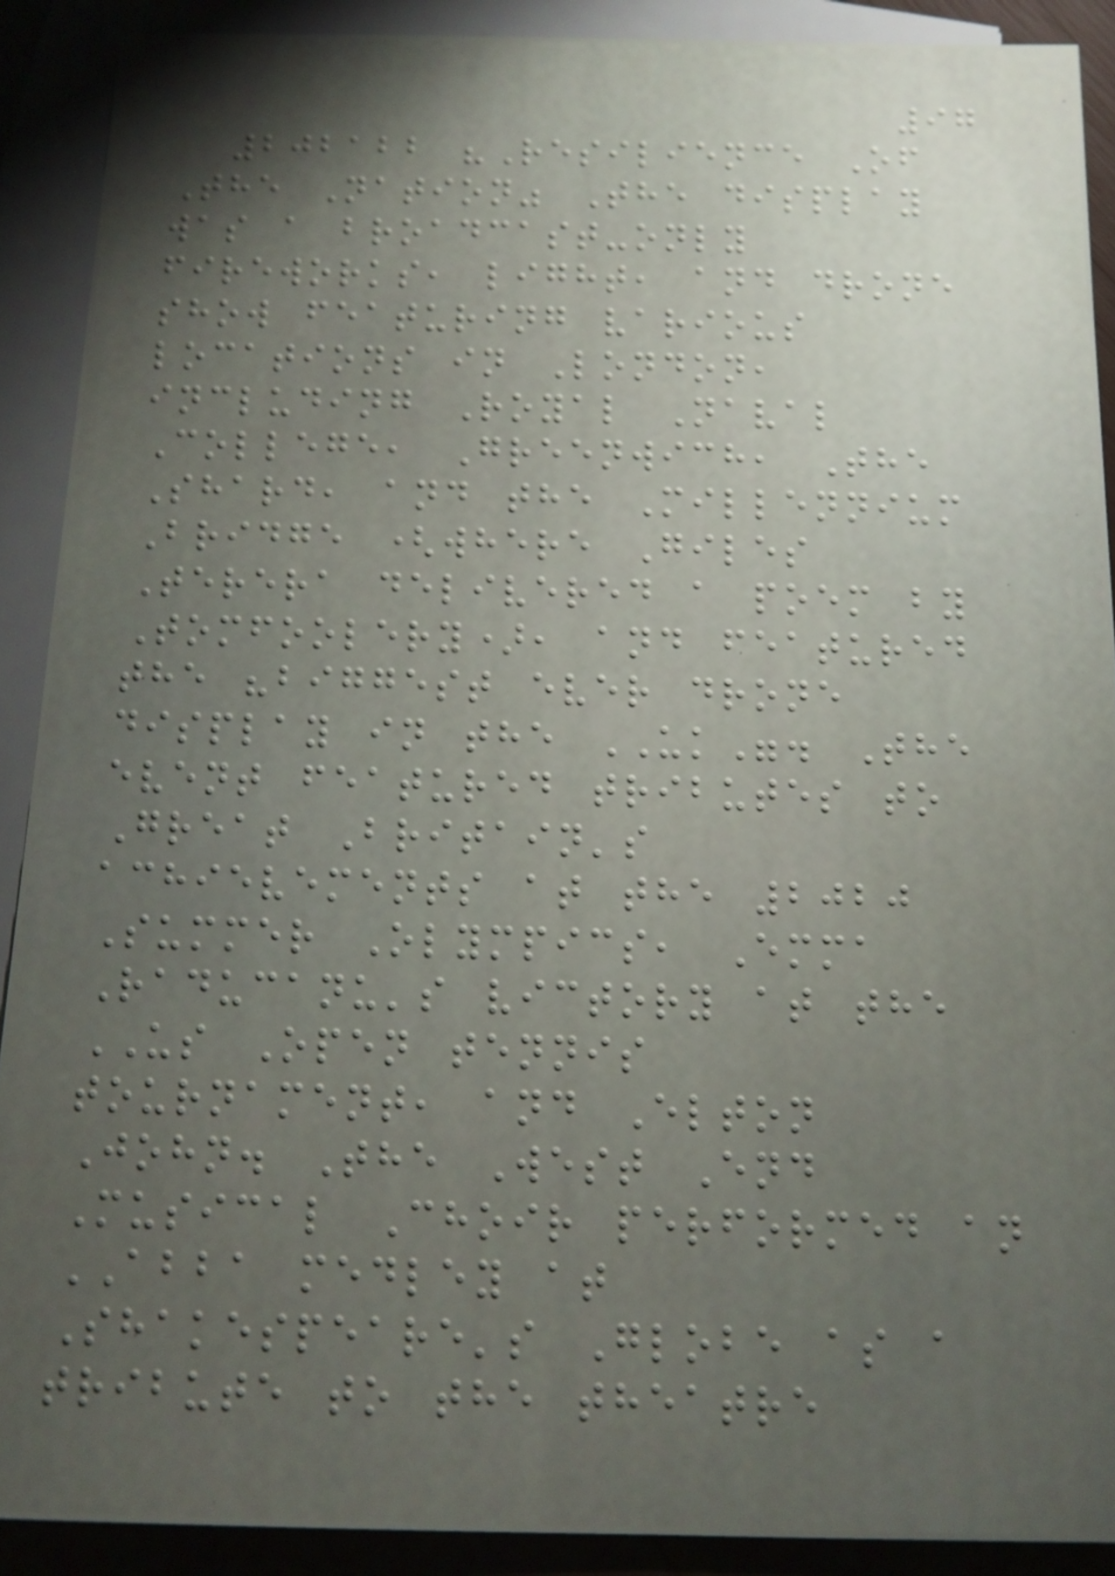97
202122 "Resilience Of
The Nation" The display
was a broadcast-only
fireworks, light, and drone
show featuring various
locations in London,
including Royal Naval
College, Greenwich, The
Shard, and the Millennium
Bridge (where Giles
Terera delivered a poem by
Tomfoolery), and featured
the "biggest ever drone
display in the UK". The
event featured tributes to
Great Britain's
achievements at the 2020
Summer Olympics, Emma
Raducanu's victory at the
US Open tennis
tournament, and Elton
John. The West End
Musical Choir performed an
ABBA medley at
Shakespeare's Globe as a
tribute to the theatre
